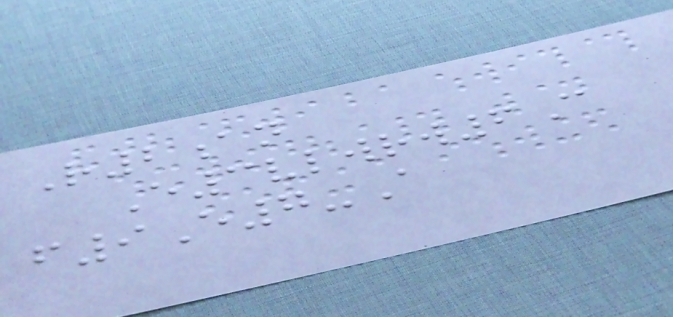R2an
E3vlwrw6C
f9E7-A
